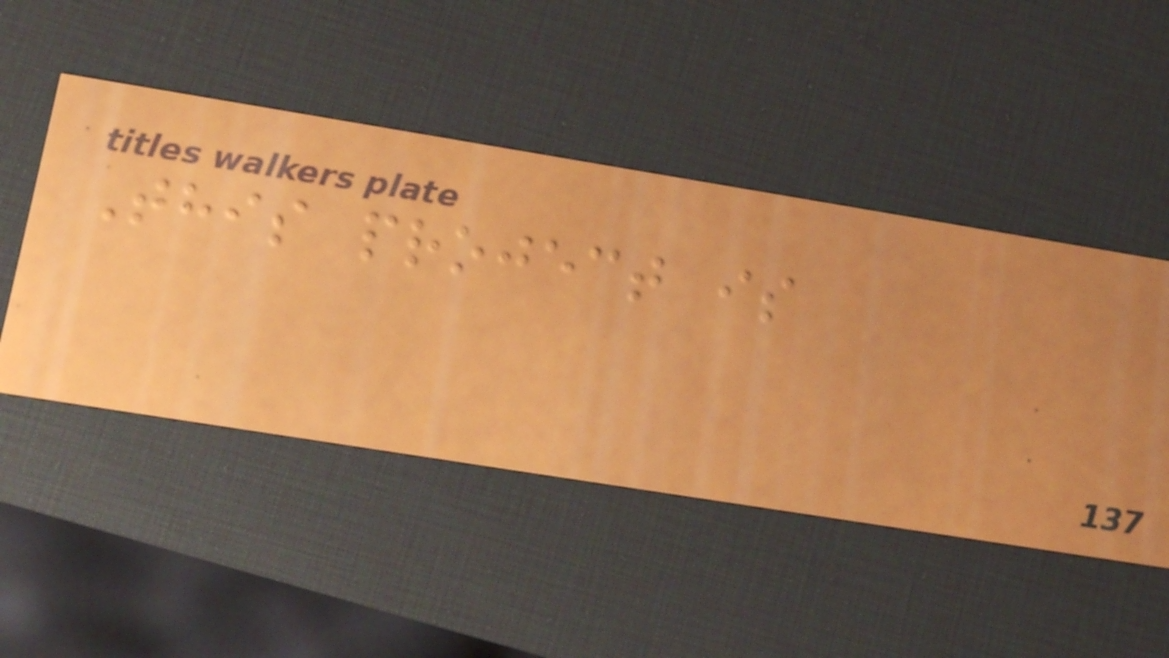This project is
